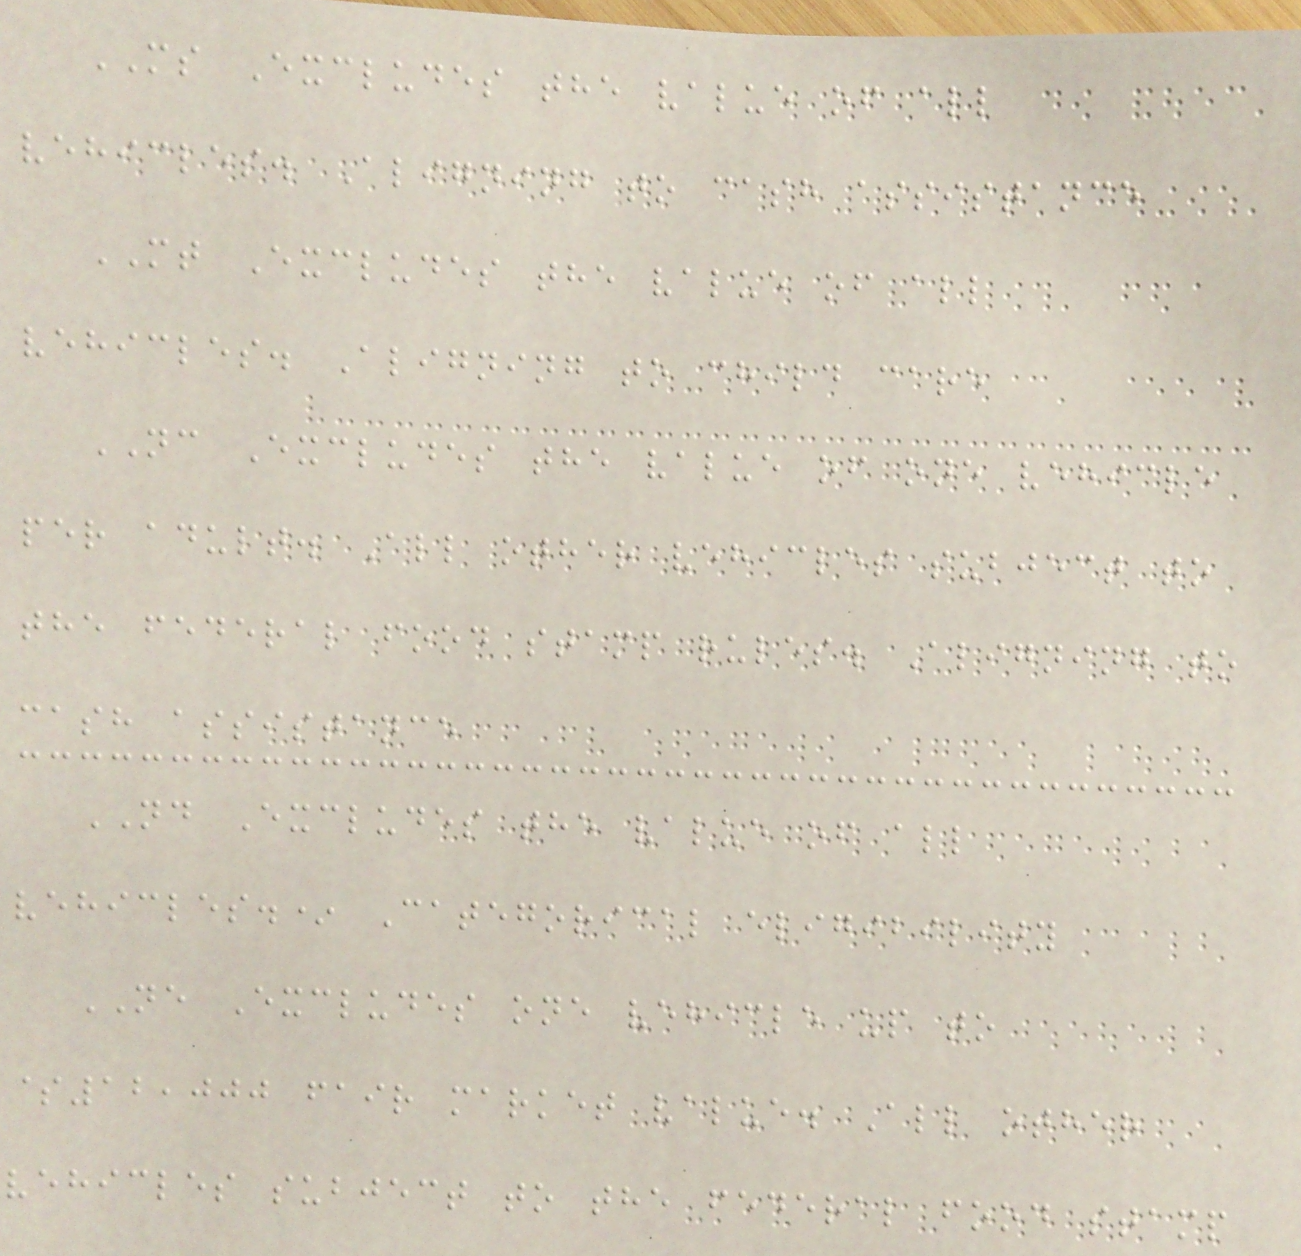MS Excludes the value of all
vehicles. Aligning to cash assistance
MT Excludes the value of all
vehicles. Aligning to child care
NC Excludes the value of one vehicle
per adult. All other vehicles subject to
the federal food stamp rules. Aligning to
cash assistance
ND Excludes the value of all
vehicles.* Categorical eligibility
NE Excludes one vehicle up to
$12,000 fair market value. All other
vehicles subject to the federal food stamp
